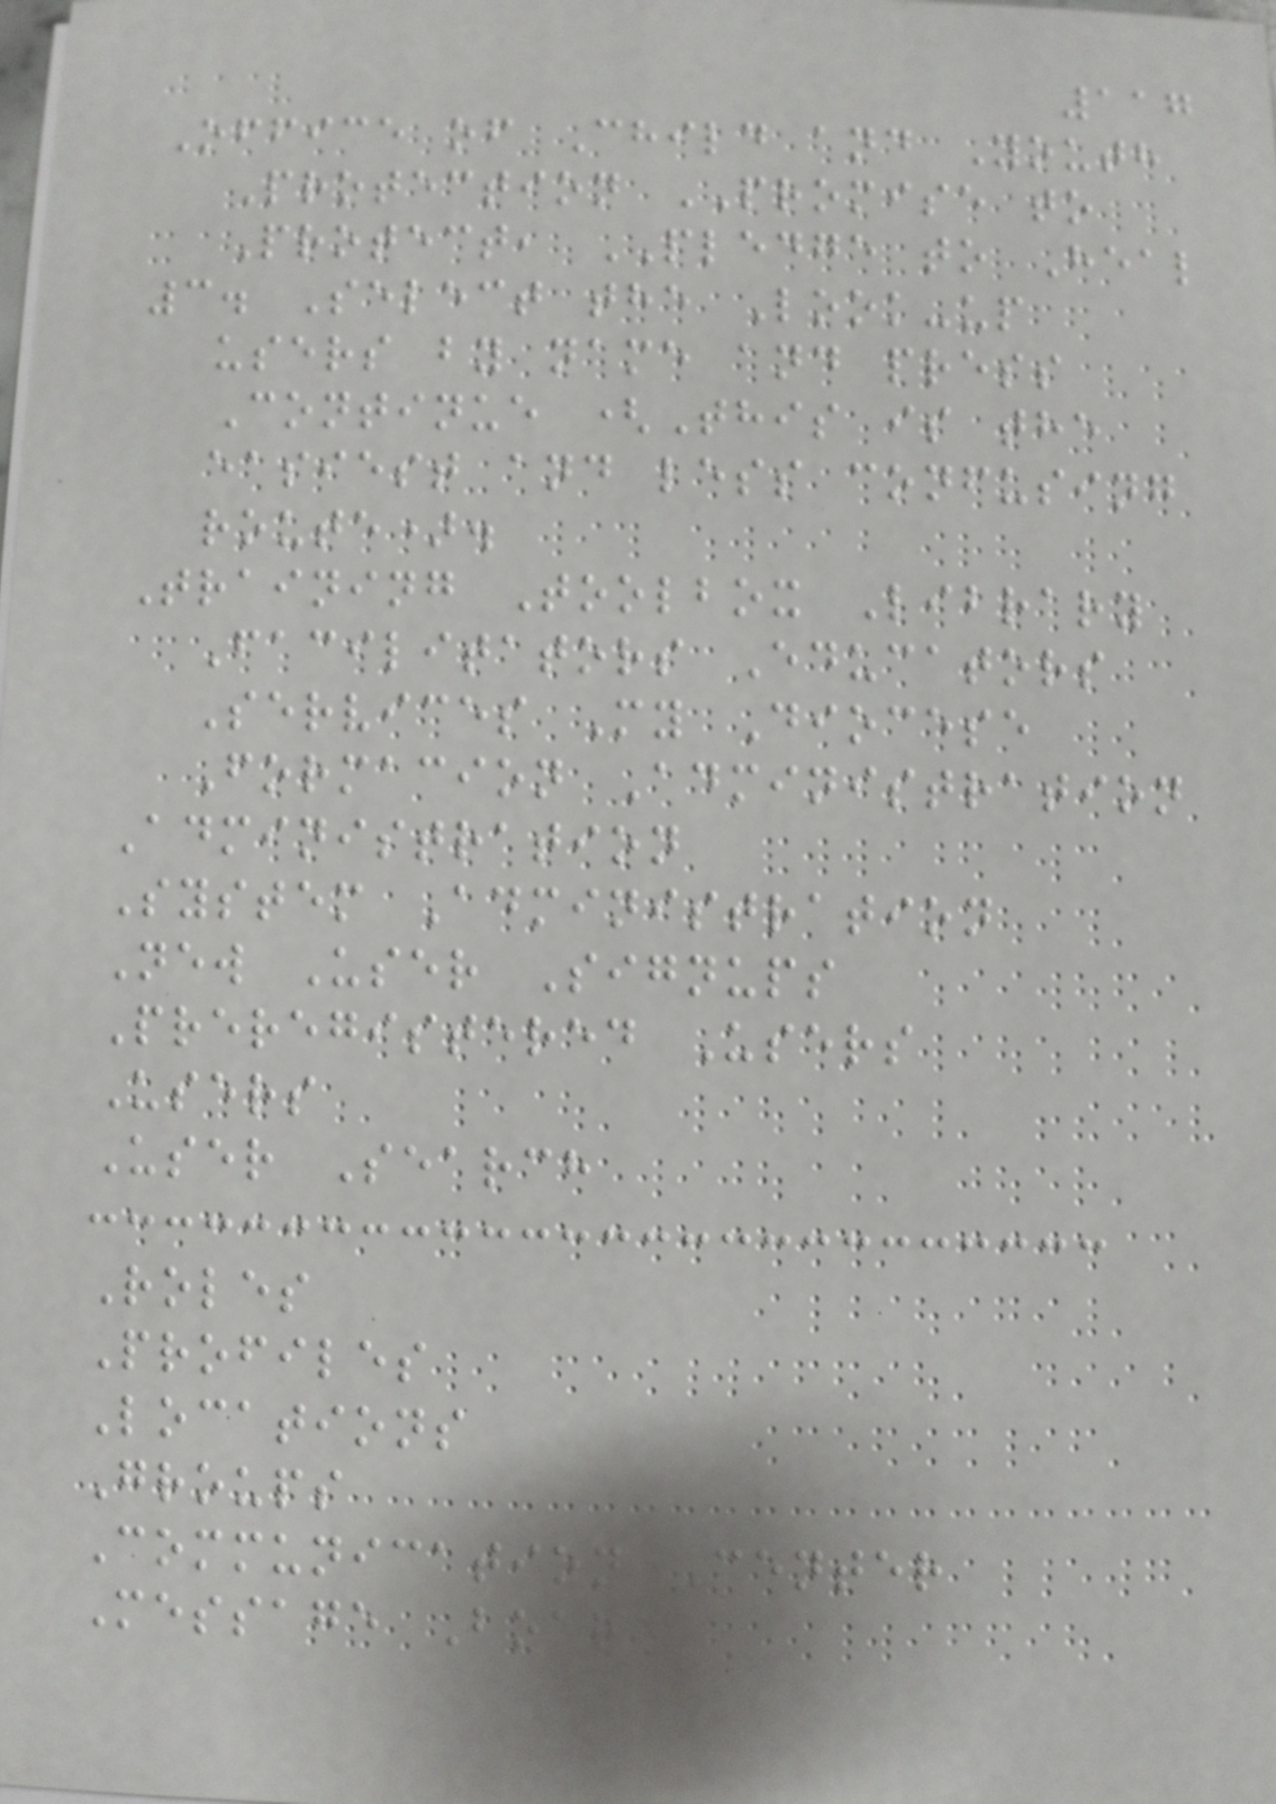117
Office of Child and Youth
Protection PROMISE to
Protect, PLEDGE to Heal
3. Select the Look-up
users by name and press
Continue (This is the
easiest and less confusing
route).
Training Toolbox Library
Facilitators Educators
Services My Diocese
Formacion Administration
Administration
System Administration
New User Signups
Preregistered Users
Users
User Search
Roles
Profiles
Locations
Groups
Communication Center
Message Board
